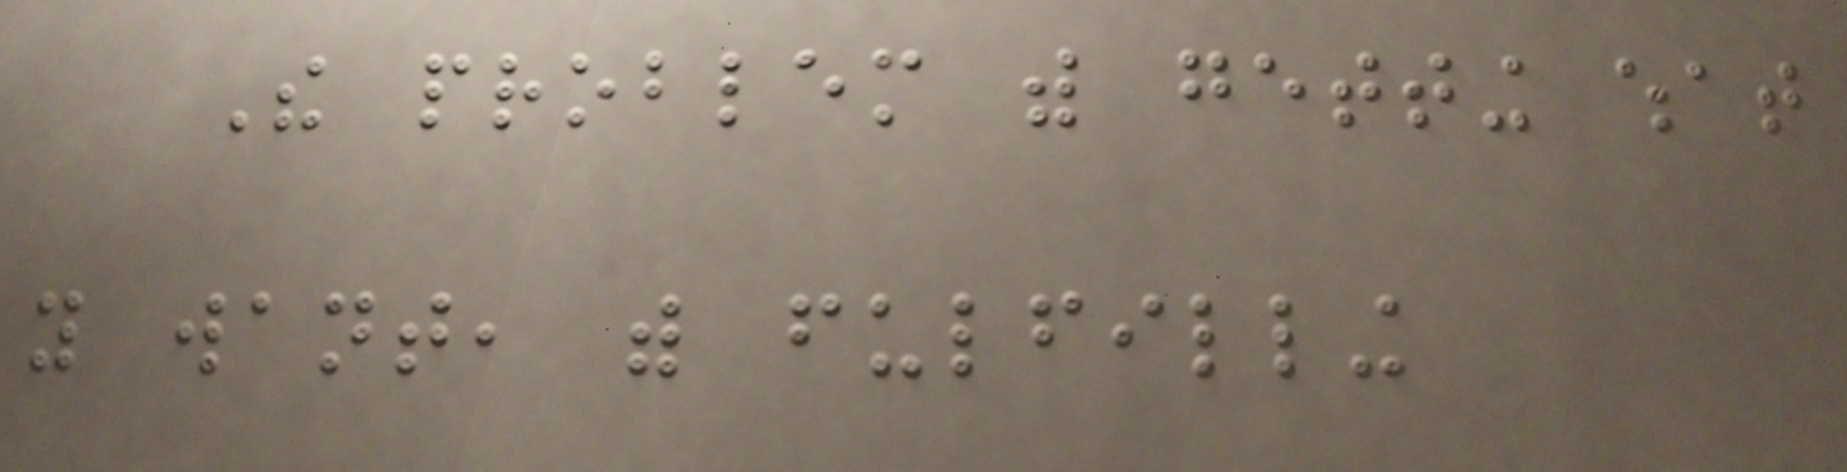The problem with getting what
you want, with fulfilling
